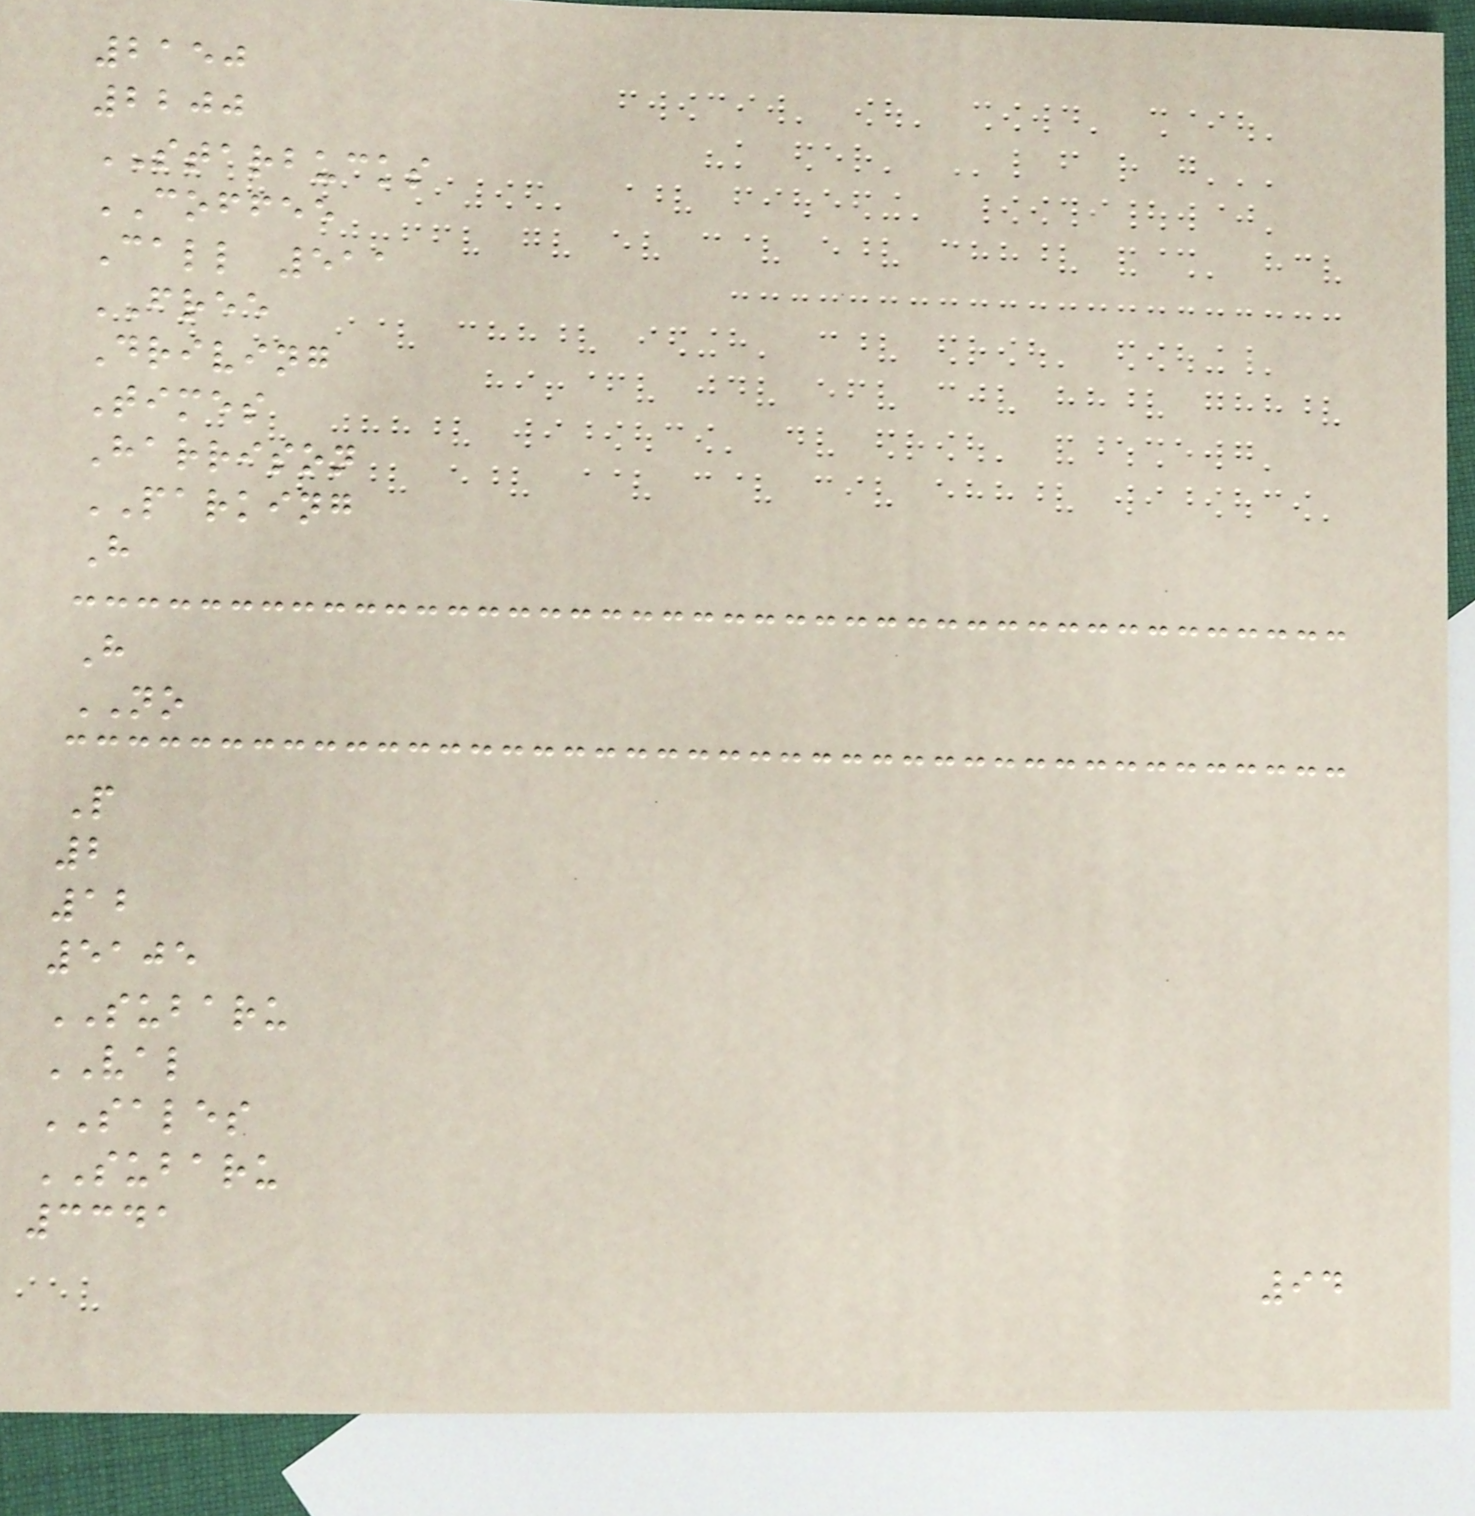2150
2200
STARBUCKS
COFFEE
Call 511
FREE
Driving
Times
Harrison
PARKING
H
H
NO
P
2
12
5105
SUBARU
VAL
SALES
SUBARU
3341
94
